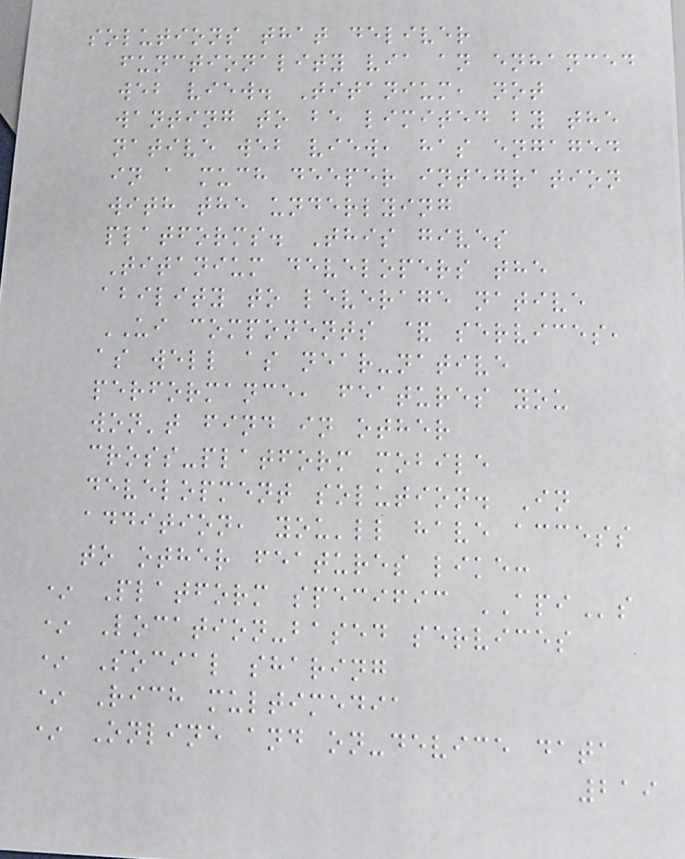solutions that deliver
functionality via an enhanced
web view. Titanium, not
wanting to be limited by the
native web view, has engaged
in a much deeper integration
with the underlying
platforms. This gives
Titanium developers the
ability to leverage native
UI components & services,
as well as near-native
performance, features you
won't find in other
cross-platform mobile
development solution. In
addition, you'll have access
to other features like:
* Platform specific APIs
* Location-based services
* Social sharing
* Rich multimedia
* Online and on-device data
219
